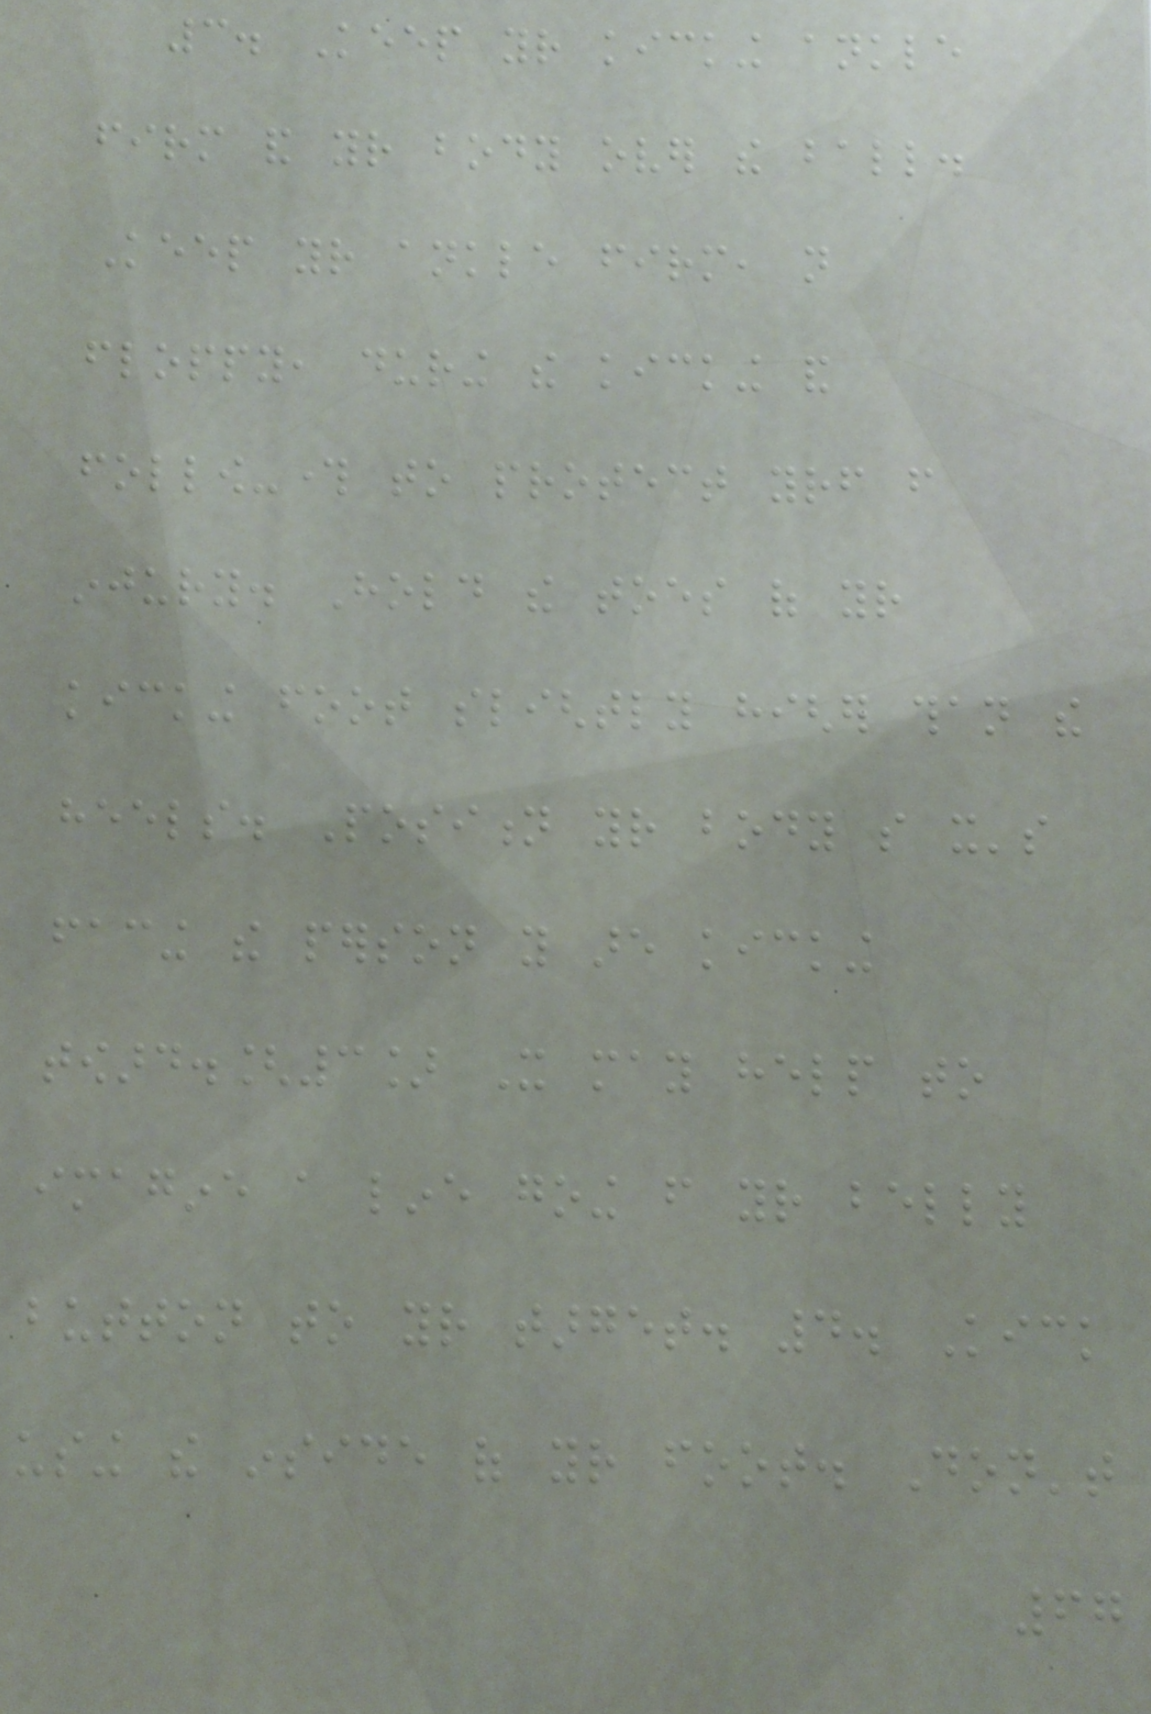3. Keep your kicking ankle
firm and your body over the ball.
Keep your ankle firm, not
floppy, during the kicking and
follow-through to protect yourself from
injury. Hold the toes of your
kicking foot slightly higher than the
heels. Position your body so it's
facing the person you are kicking
toward.[3] It may help to
imagine a line going from your belly
button to your target. 4. Kick
using the inside of your foot. Don't
67
